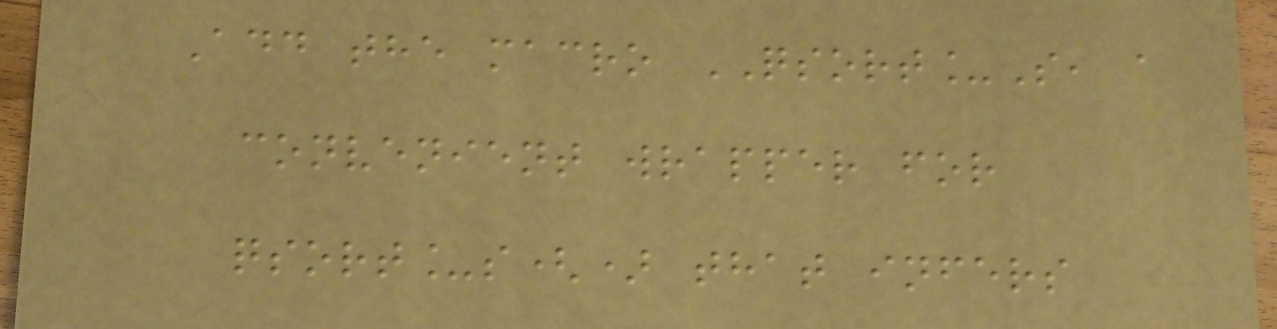Add the macro QSORT_S, a
convenient wrapper for
qsort_s() that infers
